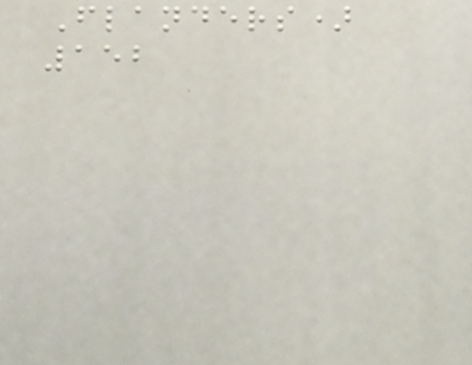Flanders)
152
